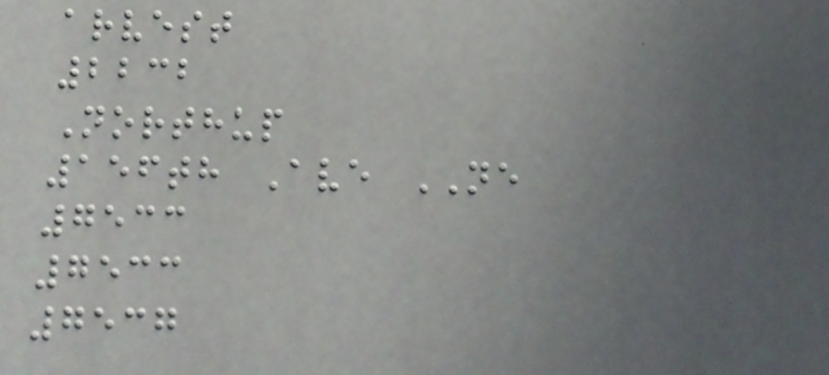arvest
2232
Northup
156th Ave NE
7533
7533
7537
